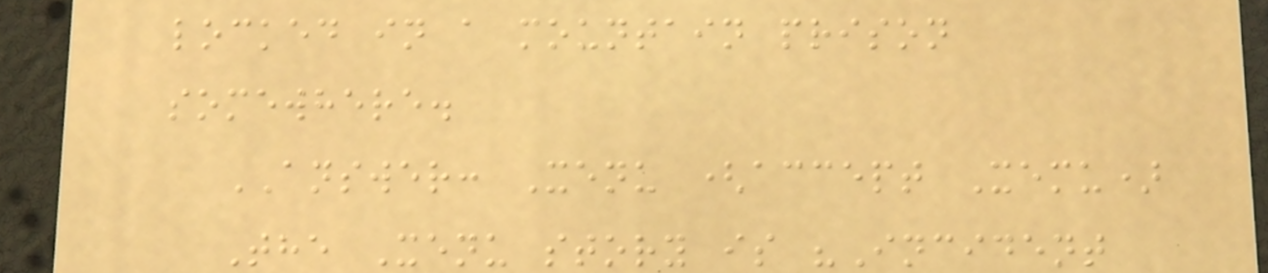locked in a mountain prison
somewhere.
ANSWER: Xenu (accept Xemu)
The Xenu story is "Incident
